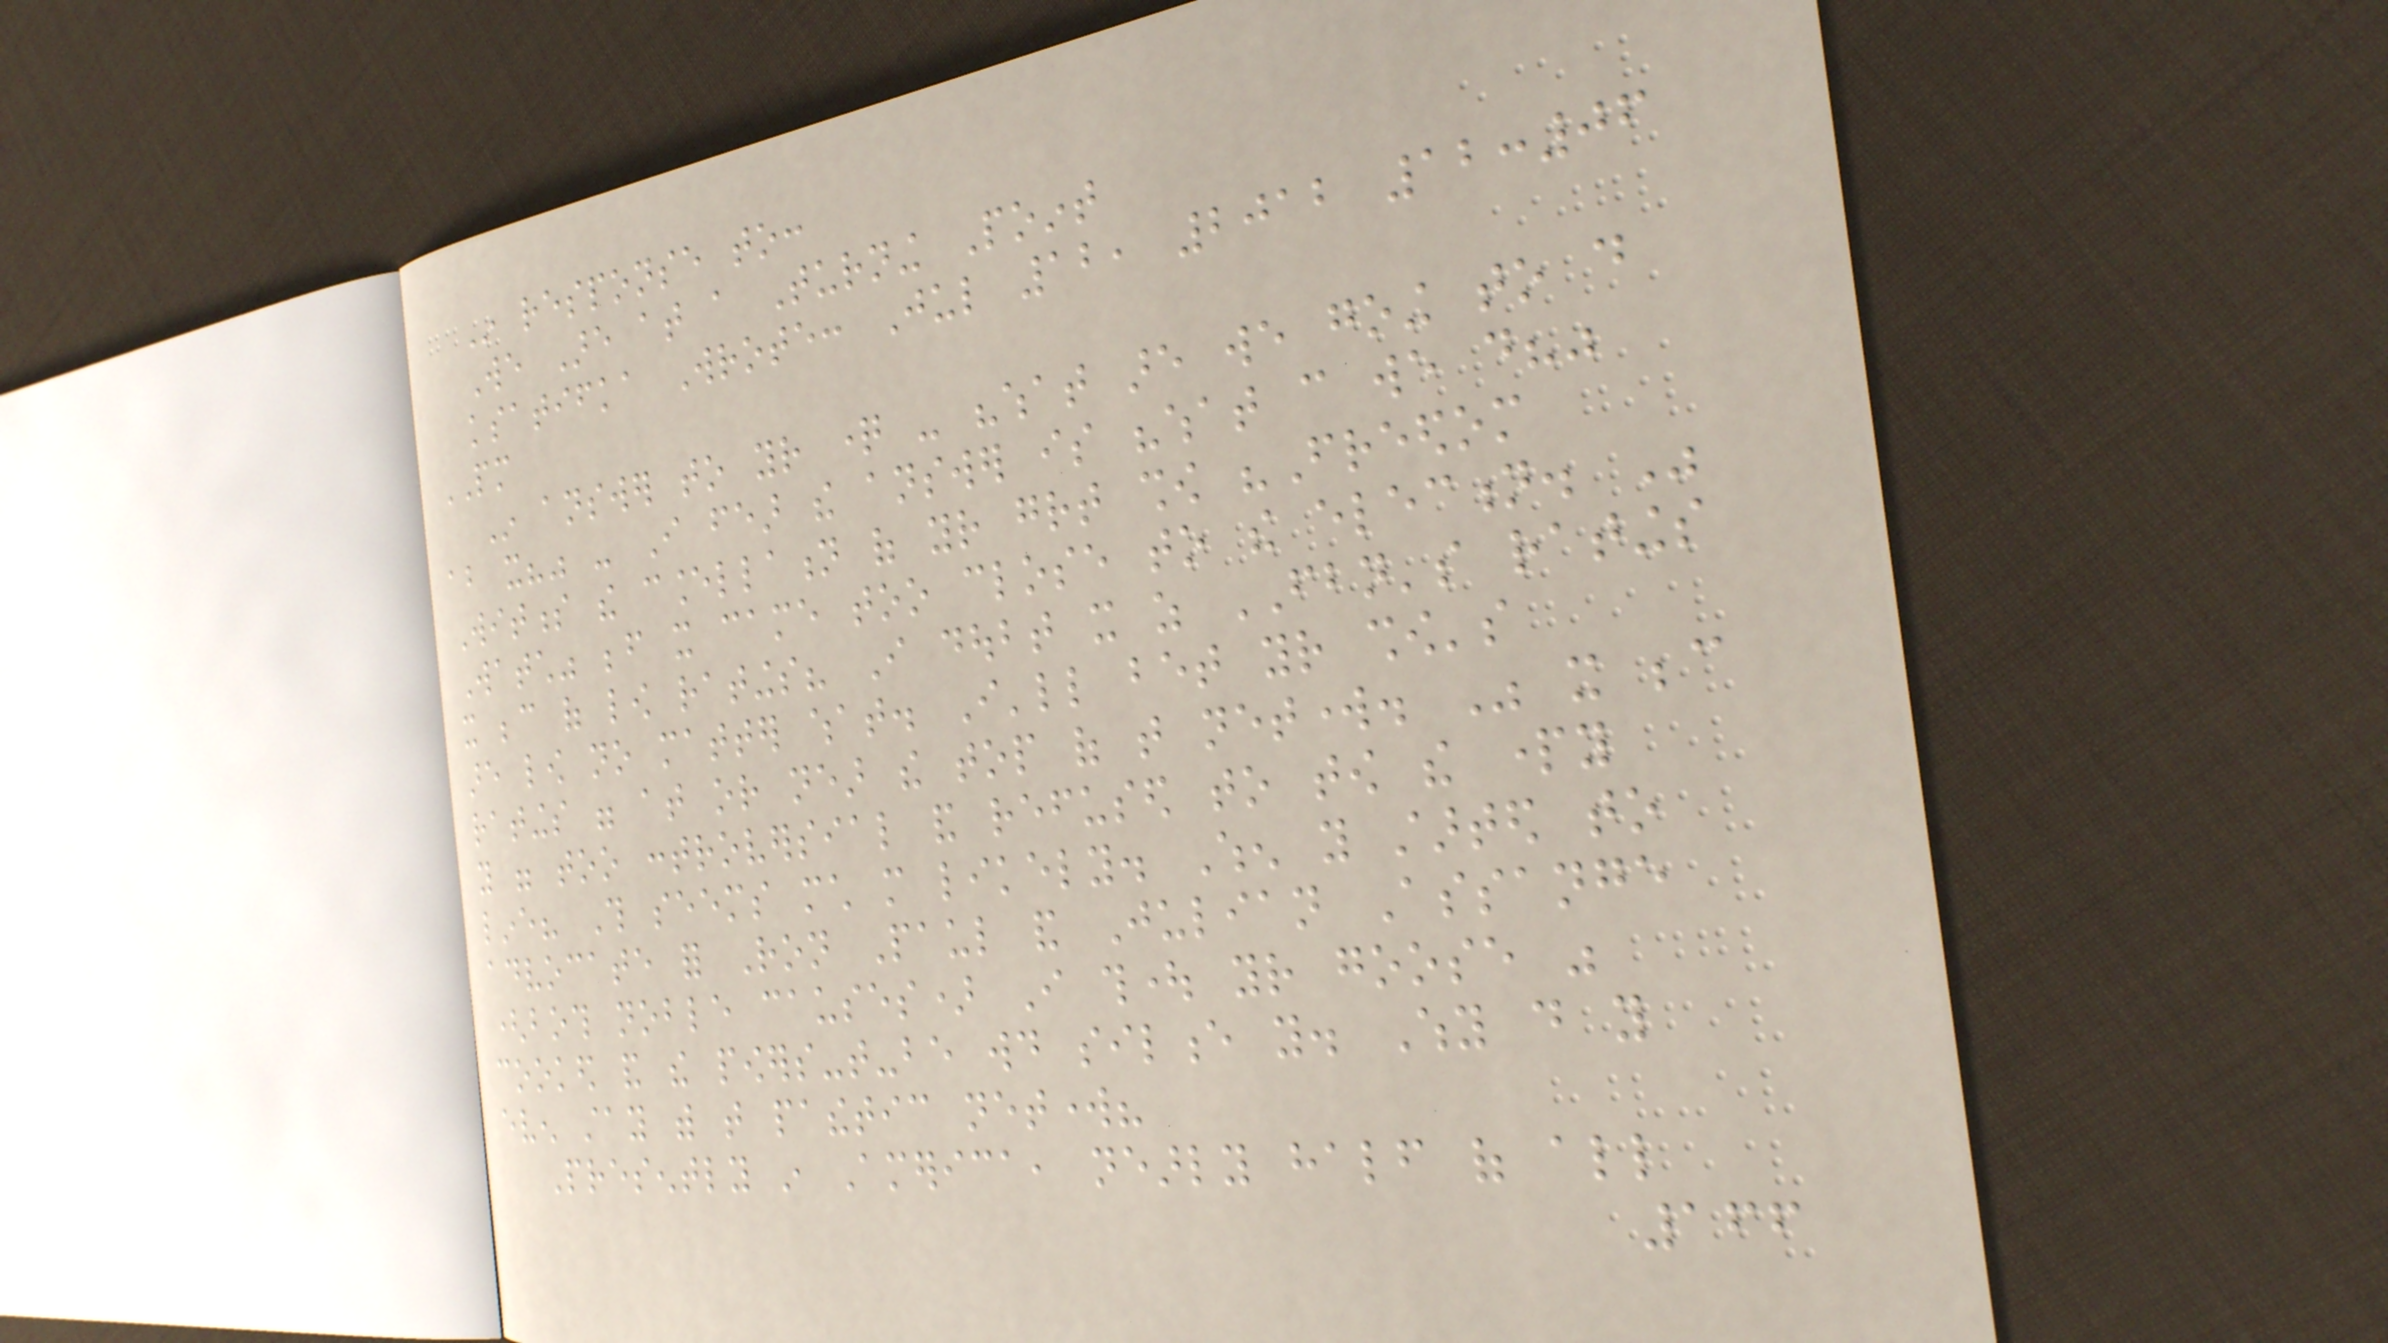In response to:
We Are at a Turning Point
ksatifka Wrote: Jul 12, 2012 12:06
PM
In answer to your question - "what are we going to do
about it?" - I fear the answer is "what can we do?"
Witness the cancellation of your great show "Freedom
Watch" before it came too close to the election. Was
it because of low ratings? I doubt it as FBN's ratings
are low no matter what. I'll bet your show's
ratings were at or near the top of that network. Was it because
you were too controversial and refused to tow the party
line? This seems much more likely. When you started to
advocate for Ron Paul and Julian Assange
(both noble causes) I thought your goose was
cooked and the powers-that-be would silence you. Why do you
even stay with that pathetic network?
Presently in America, nearly half of all
166
